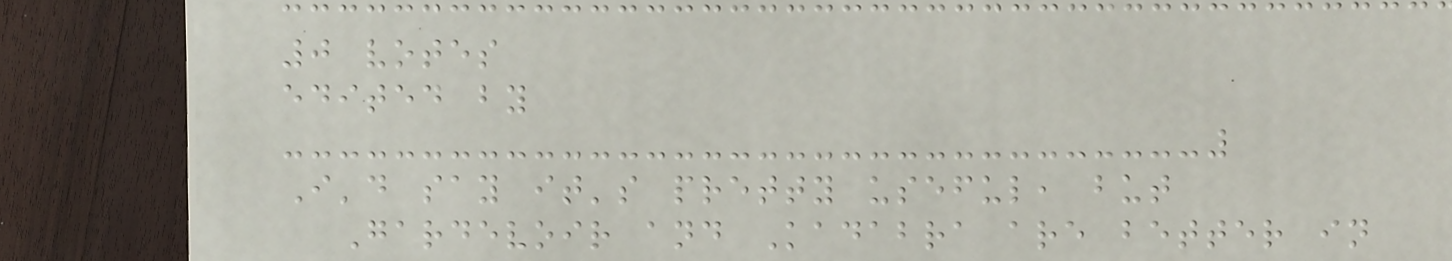0 votes
edited by
I'd say it's pretty useful, but
Gardevoir and Kadabra are better in
